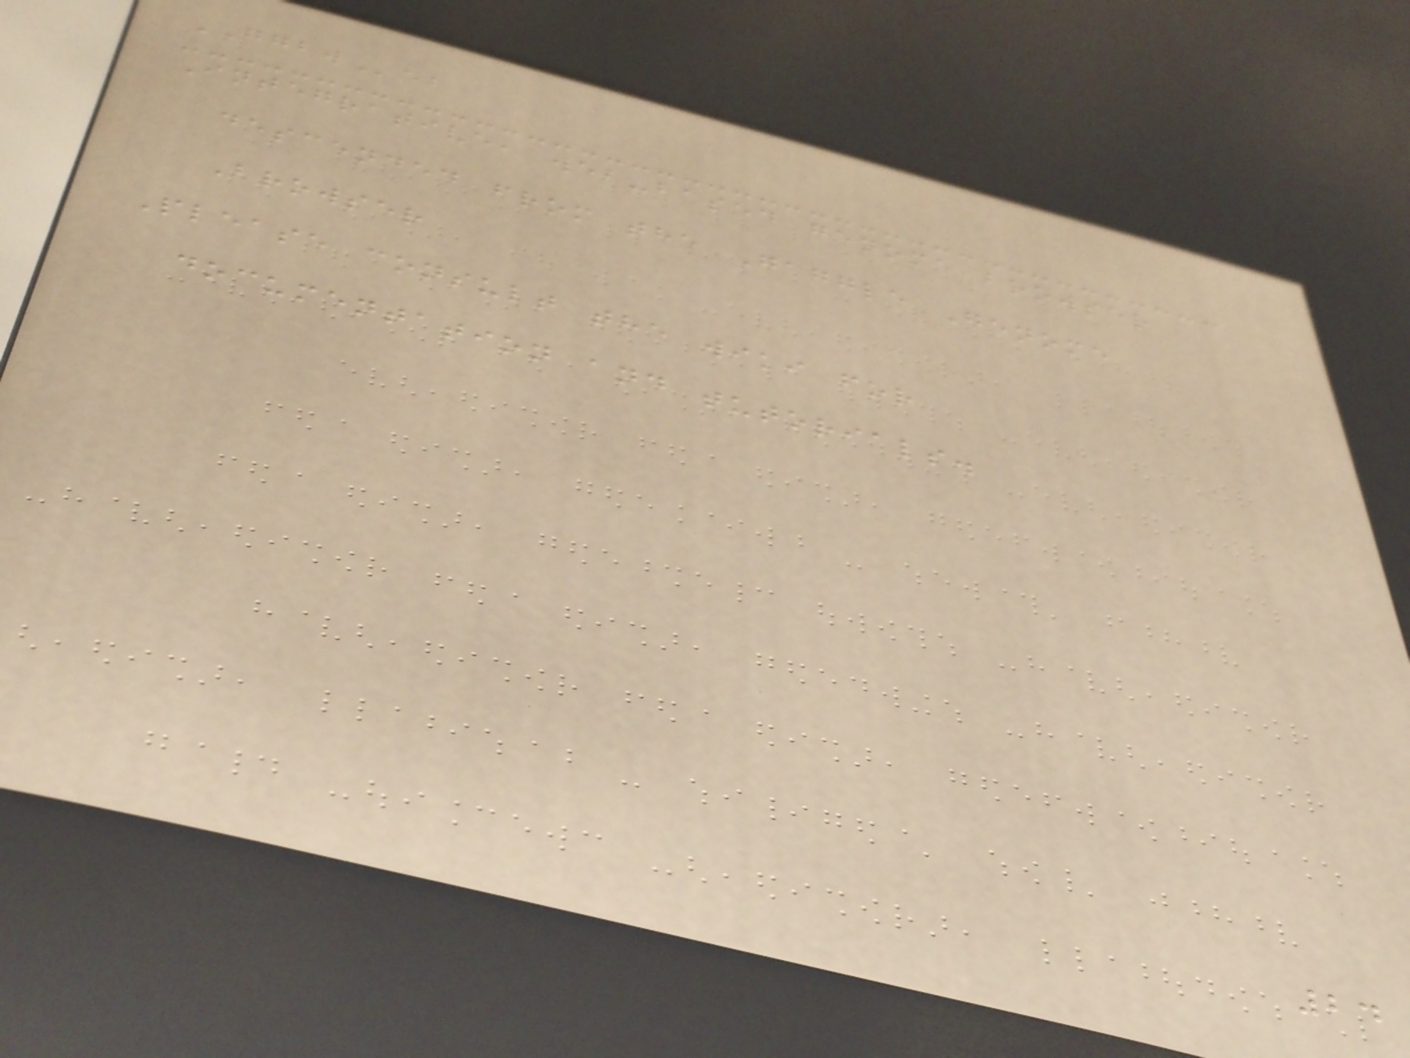GGBWeb
Integrative, web-based genome browser
descended from the Gaggle Genome
Browser
Please consult the wiki for
documentation and tutorials.
24
